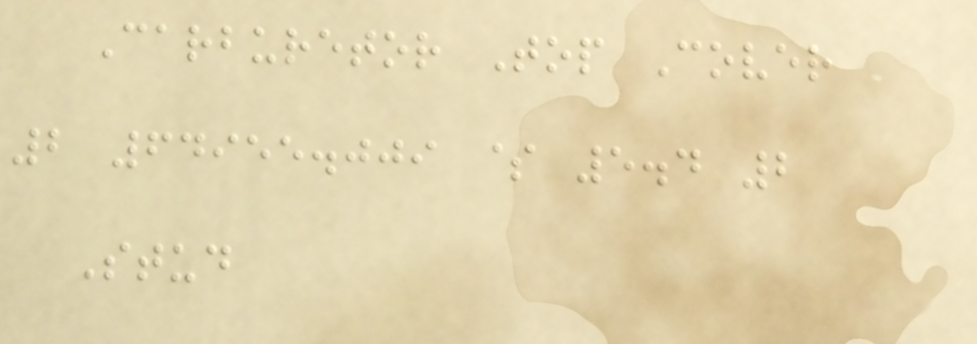Carburetor Top Cover
2 64955.009 $ 5.4 2
Stud
